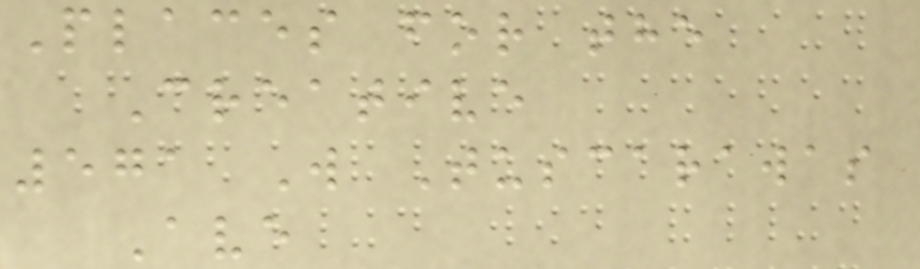Places for the
Creative
571 W Tuscarawas
Ave
